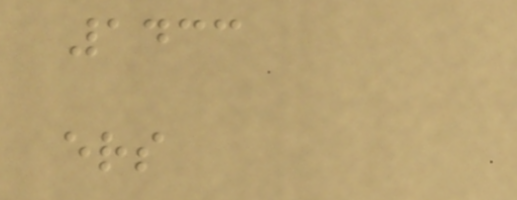1433
ers
